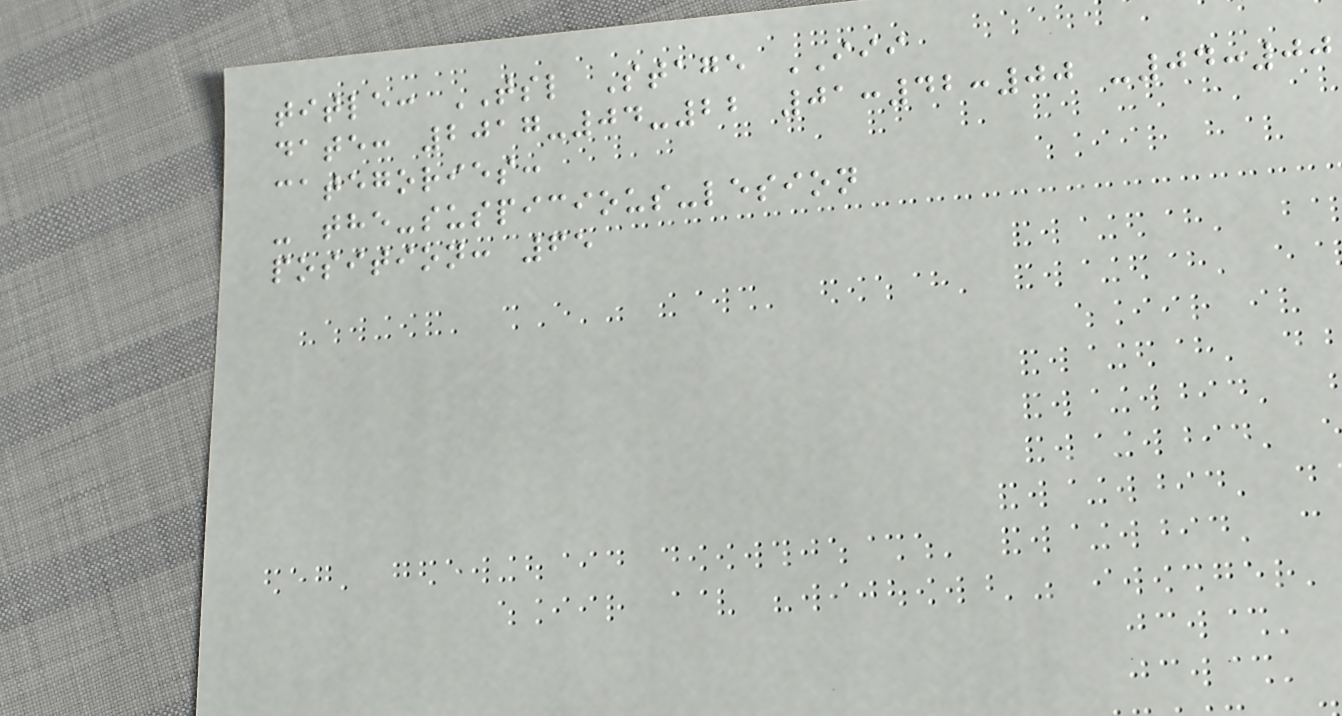title: TSL Stage III
date: 2017-04-22 01:42:00 -04:00
categories:
- the-suspicious-lesion
position: 65
